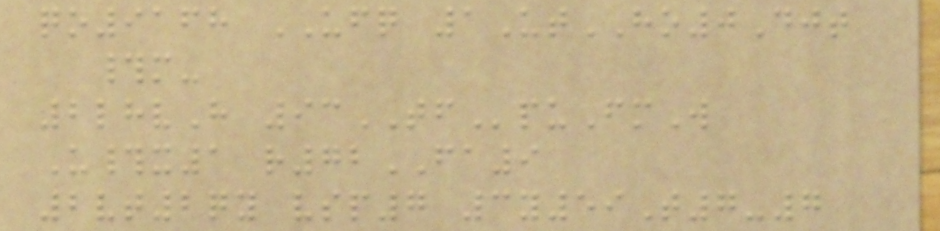qo9168 UFQ 1UtHO0Djt
#m-
2lhvH 93TFpuFmW
U#x1 r72FA9
2vt2qy vsp7 3y59T7-7
